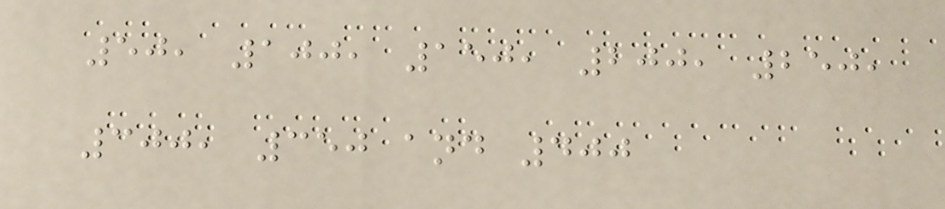50, 100, 150, 200, 250,
300, 350 and 400
